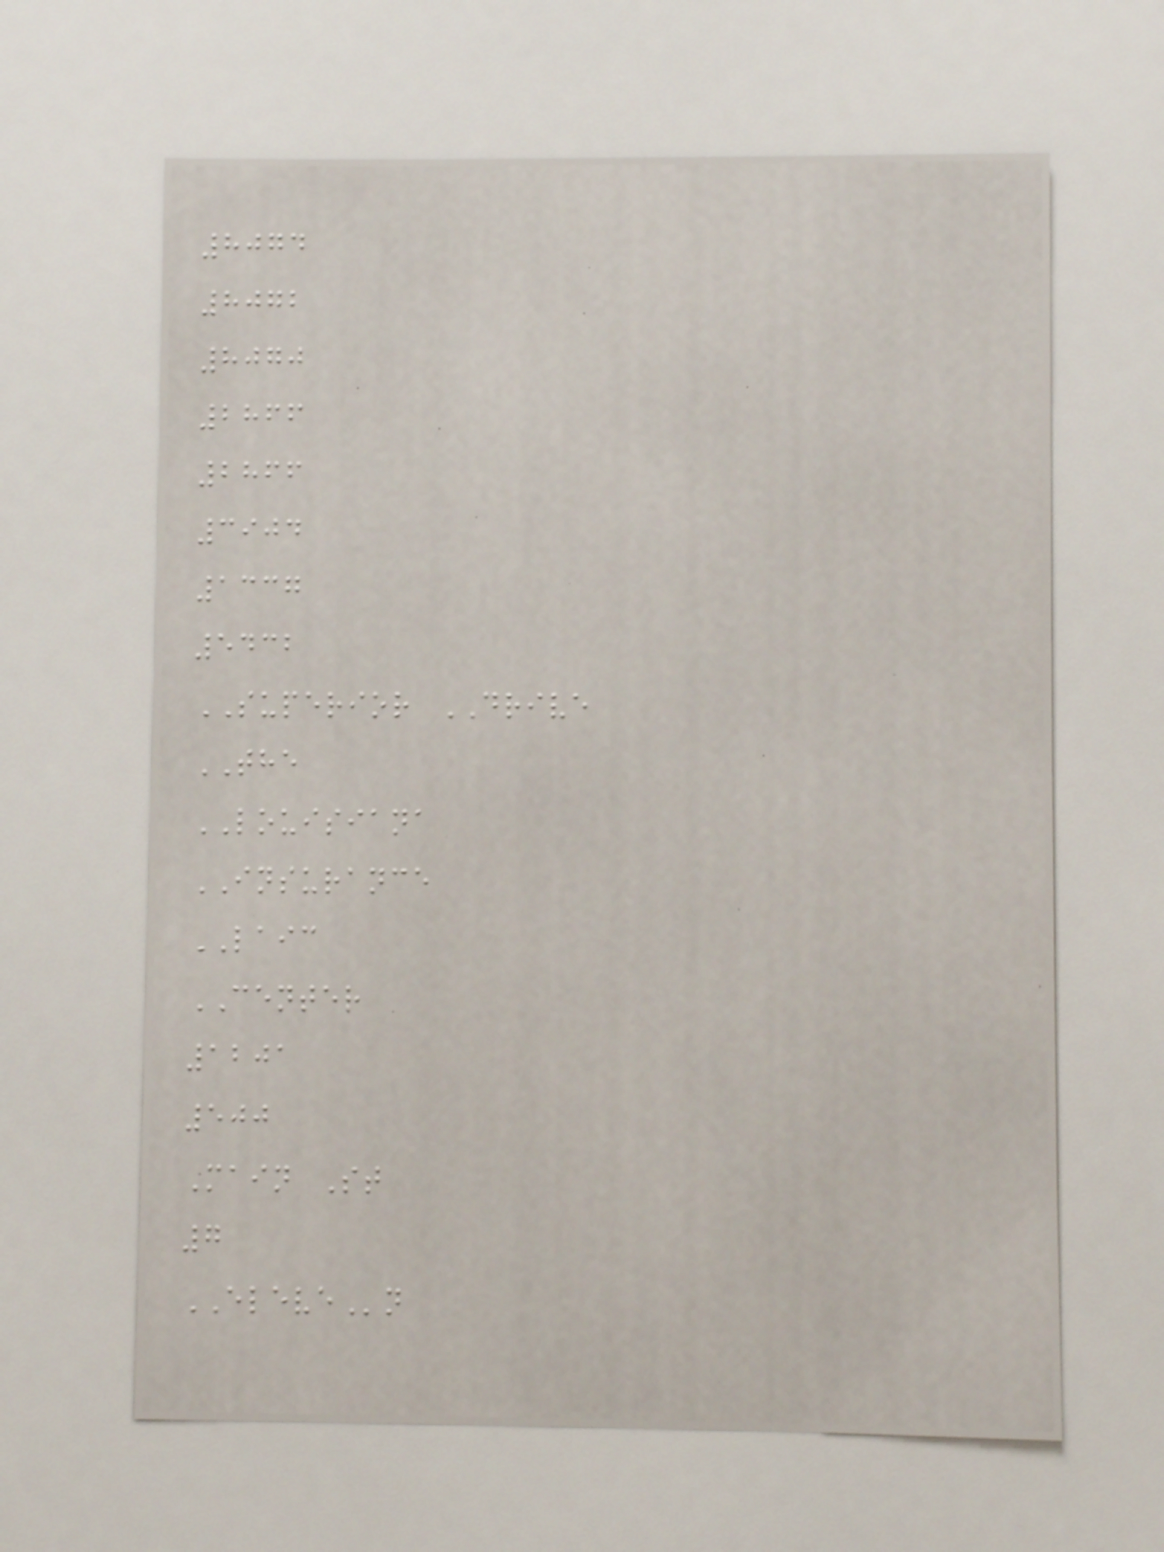8074
8072
8070
2866
2866
3904
1337
5432
SUPERIOR DRIVE
THE
LOUISIANA
INSURANCE
LAIC
CENTER
1201
500
Main St
7
ELEVEn
